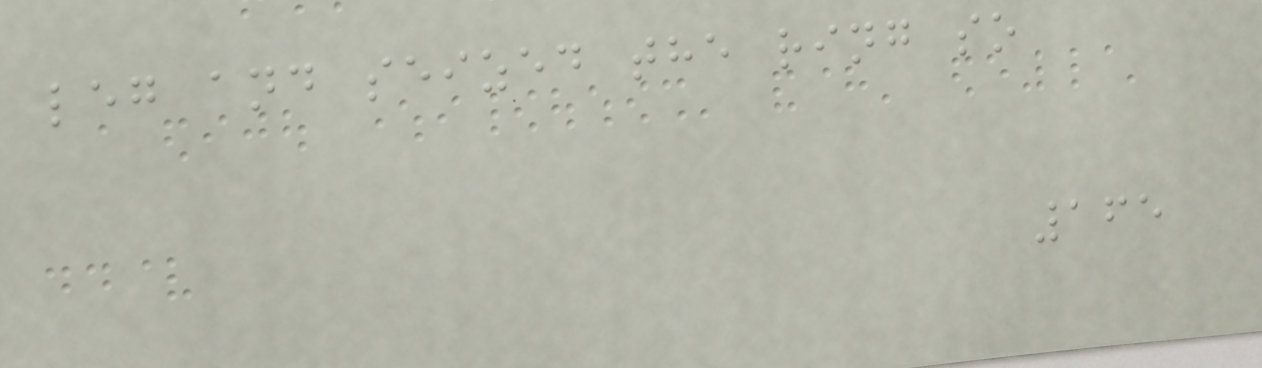leg and seized the ring so
165
